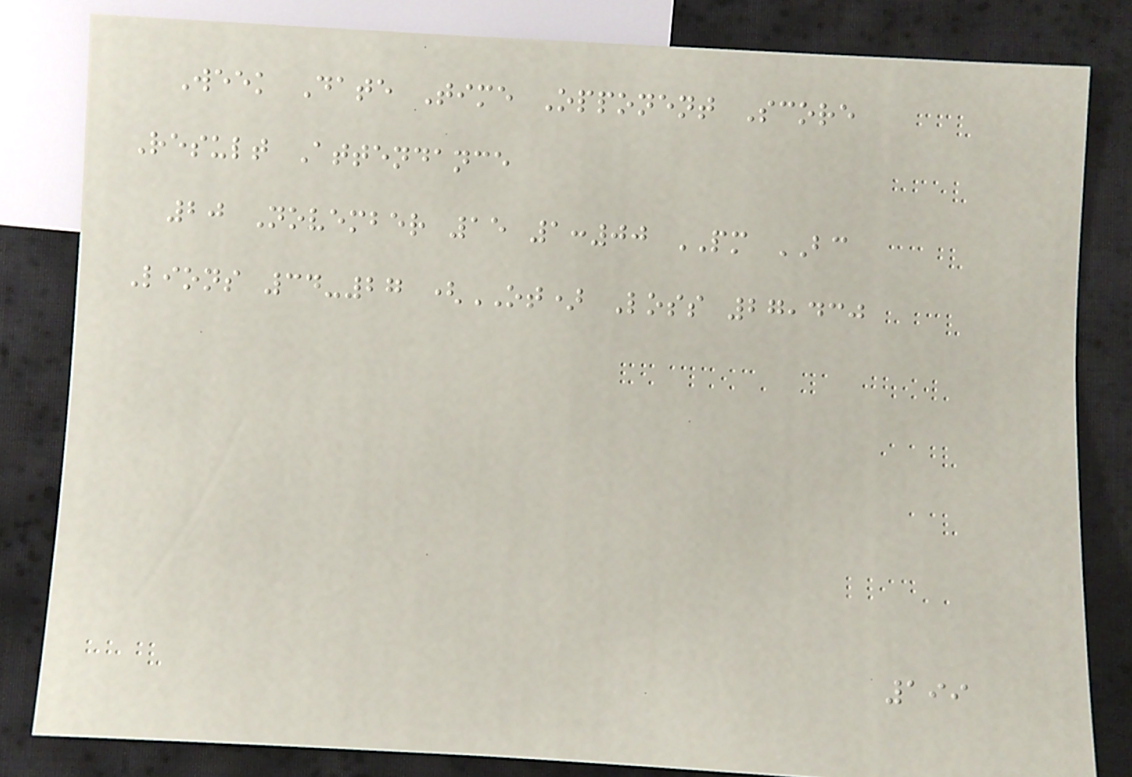Week Date Time Opponent Score
Result Attendance
20 November 15 1:00 PM BC
Lions 34-27 (OT) Loss 27,430
199
